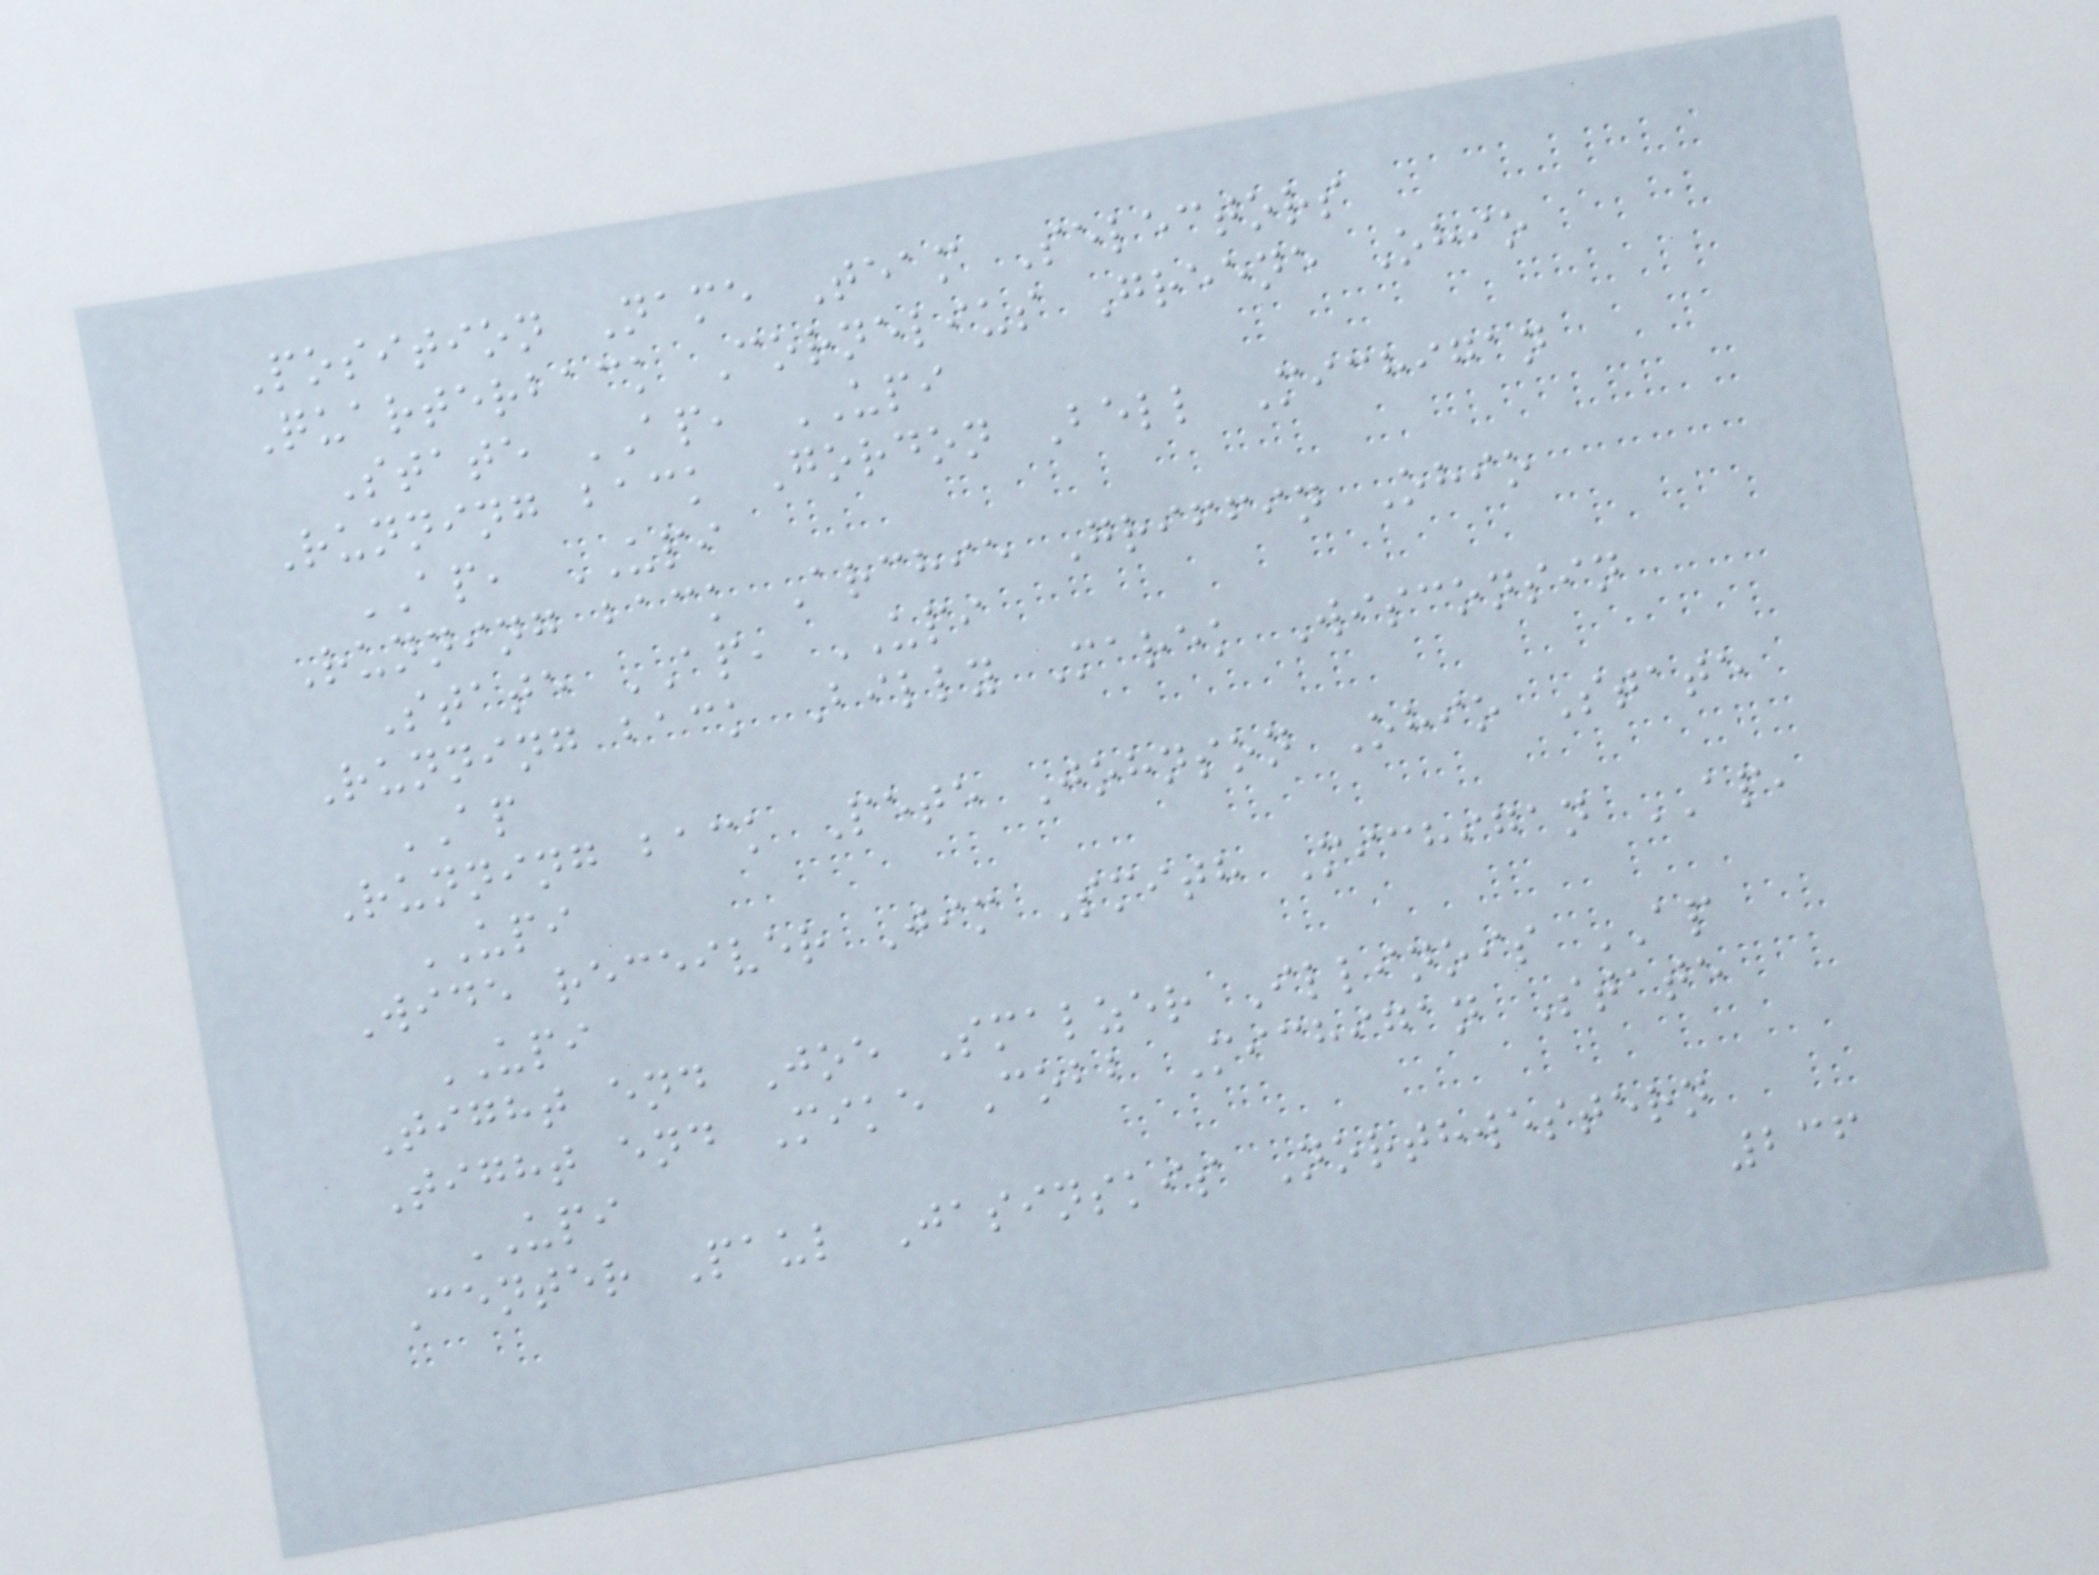Position Name Team Selectors
Quarterback Cornelius Greene Ohio
State AP, UPI
Running back Gordon Bell Michigan
AP, UPI
Running back Archie Griffin Ohio
State AP, UPI
Running back Billy Marek Wisconsin
AP
Running back Pete Johnson Ohio State
UPI
Wide receiver Jim Smith Michigan AP,
UPI
Tight end Joe Smalzer Illinois AP
Tight end Mike Cobb Michigan State
UPI
Center Paul Jasinskis Northwestern
236
